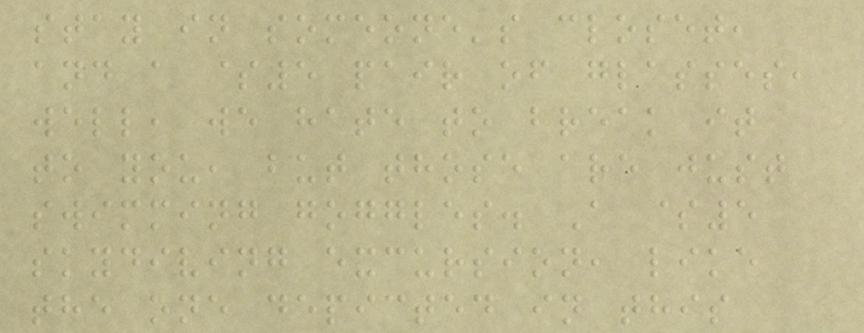stay in someone's closet,
and a $5 pair of glasses,
well, we hate to break it
to you, but those are just
swimming goggles. A $5
skydiving excursion, like
the one depicted in this
